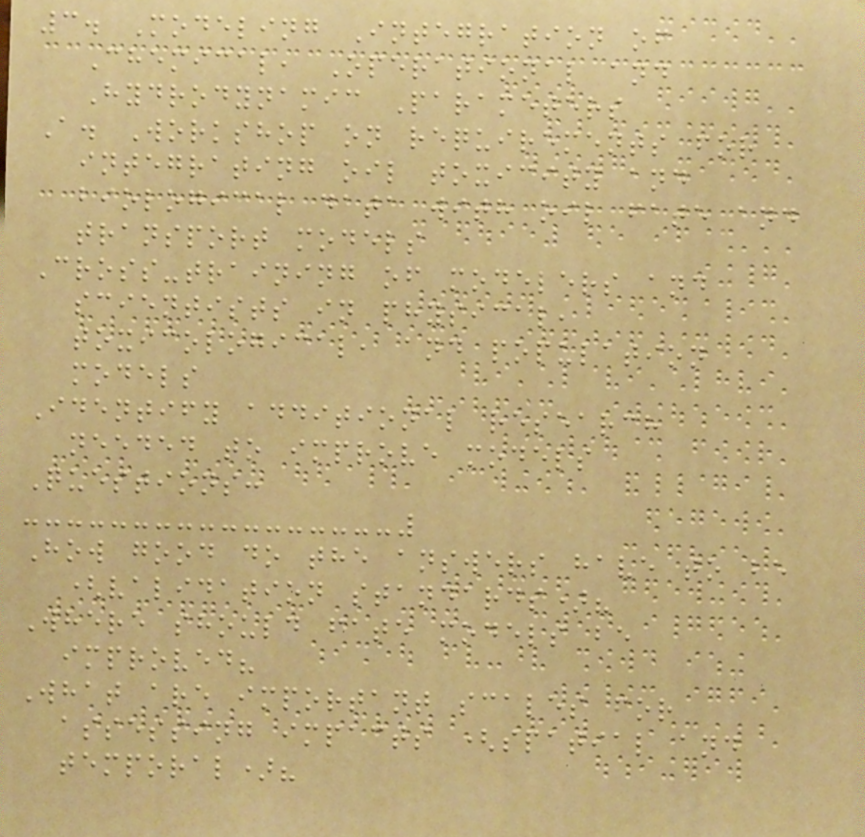3. Modeling Integration of
Chemical, Operational and
Hydrodynamic Parameters
A. Workshop on requirements for
integrating oil toxicity and
biological data with oil fate and
transport models
Cross-training of modelers and
scientists in physical,
toxicological, and population
models
Identify additional research
needed to improve models
Questions:
How good do the answers have to be
(validation standards)?
Where should fate models be
improved?
What are important scales for
assessing impacts (spatial and
temporal)?
